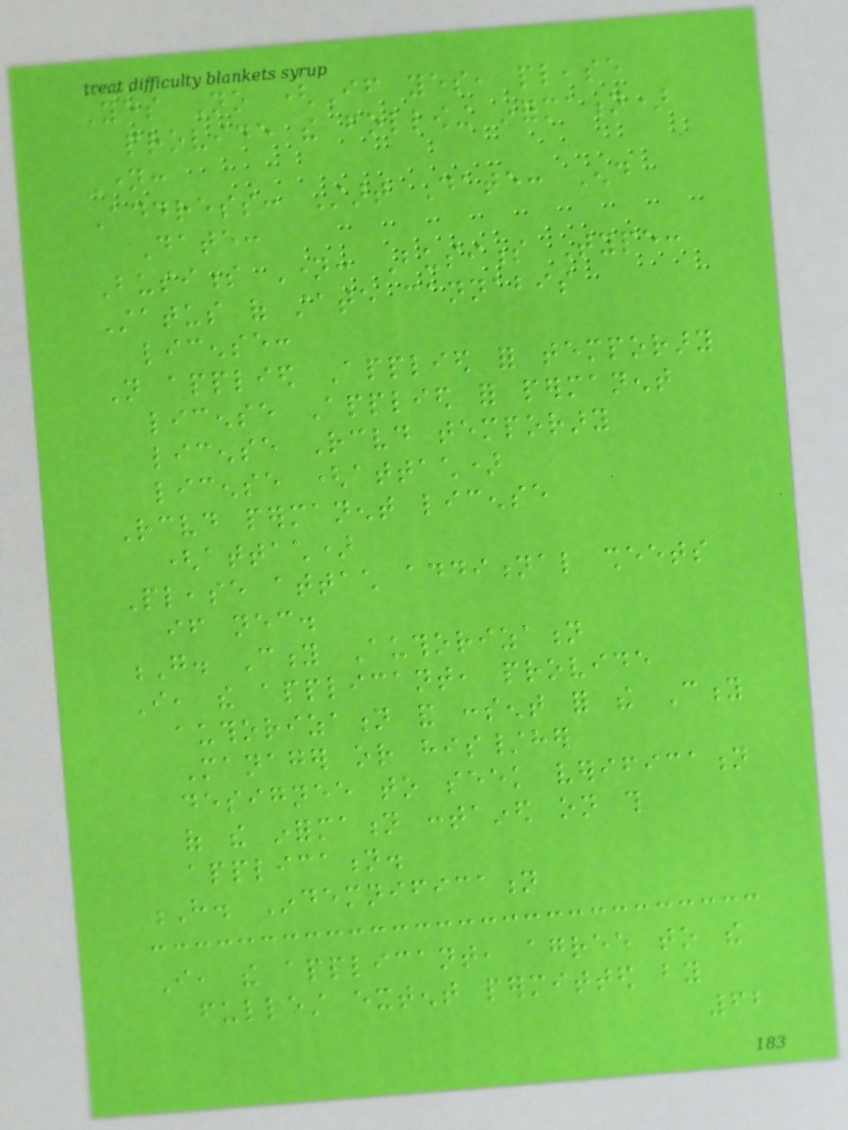Yes No (If yes, please
provide the following information)
Name:
Address: Start Date: End
Date:
Business Name: Business Type:
Status of state cannabis
license:
Not applied Applied for temporary
license Applied for permanent
license Received temporary
license (attach)
Received permanent license
(attach)
Please attach additional sheets
if necessary.
G. City Authorization
I, the applicant, provide
authorization and consent for the City
Manager or his/her
designee to seek verification
of the information contained on this
application.
H. Indemnification
I, the applicant, agree to the
fullest extent permitted by
62
